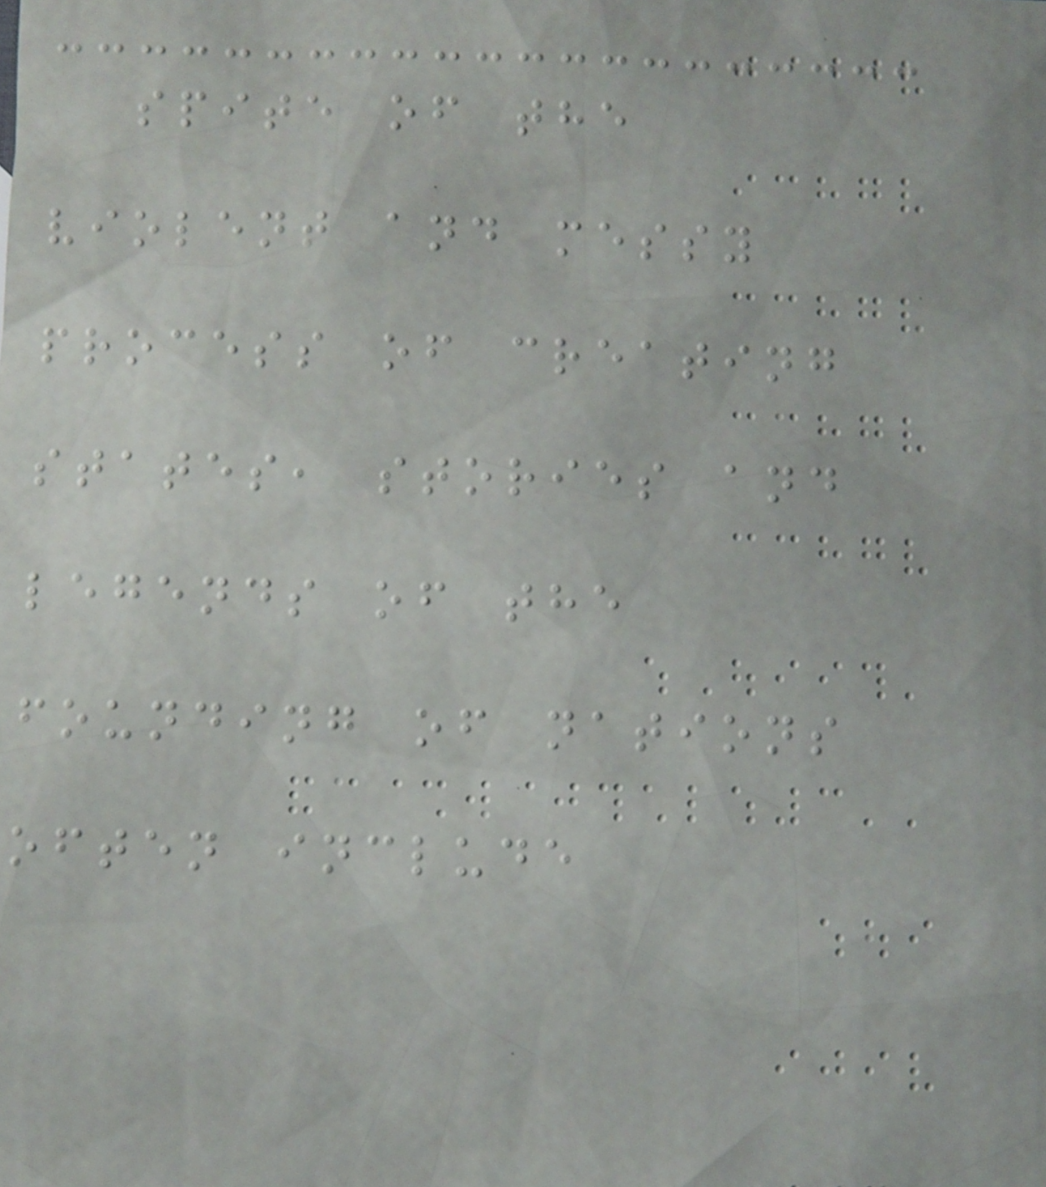spite of the
violent and messy
process of creating
states, stories and
legends of the
founding of nations
often include
